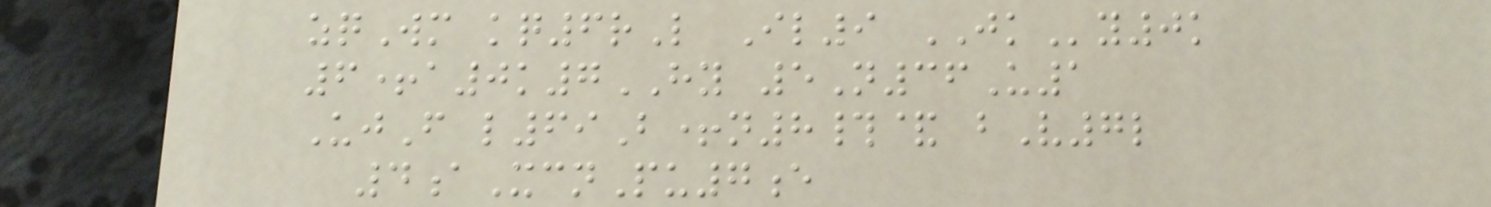zqWm kq6rL Il9 JKy0k
6+a0k7HY 5N36U1
UjF l69B+n8#& bV7l
4aXcnPu7e
